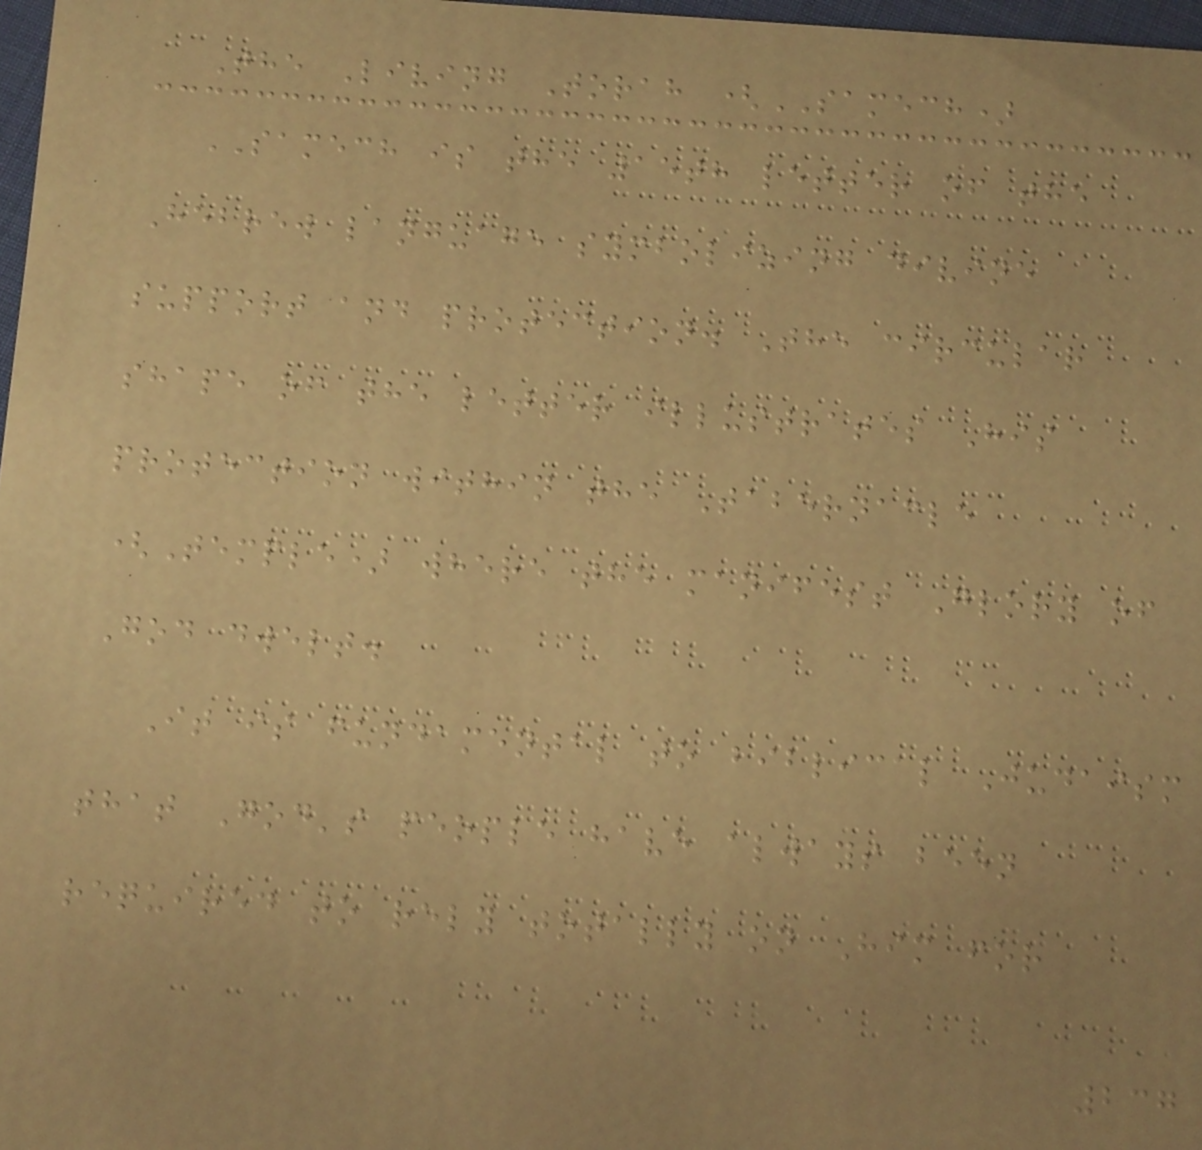The Living Torah (SAMECH)
SAMECH is the 15th letter of the
Hebrew language symbolizing divine
support and protection. The circular
shape of the letter illustrates His
protection within the Tabernacle
(Temple) where the manifest Glory of
God dwelt.
It is fundamental to biblical Judaism
that God's people have always been
required to rely totally on Him for
237
